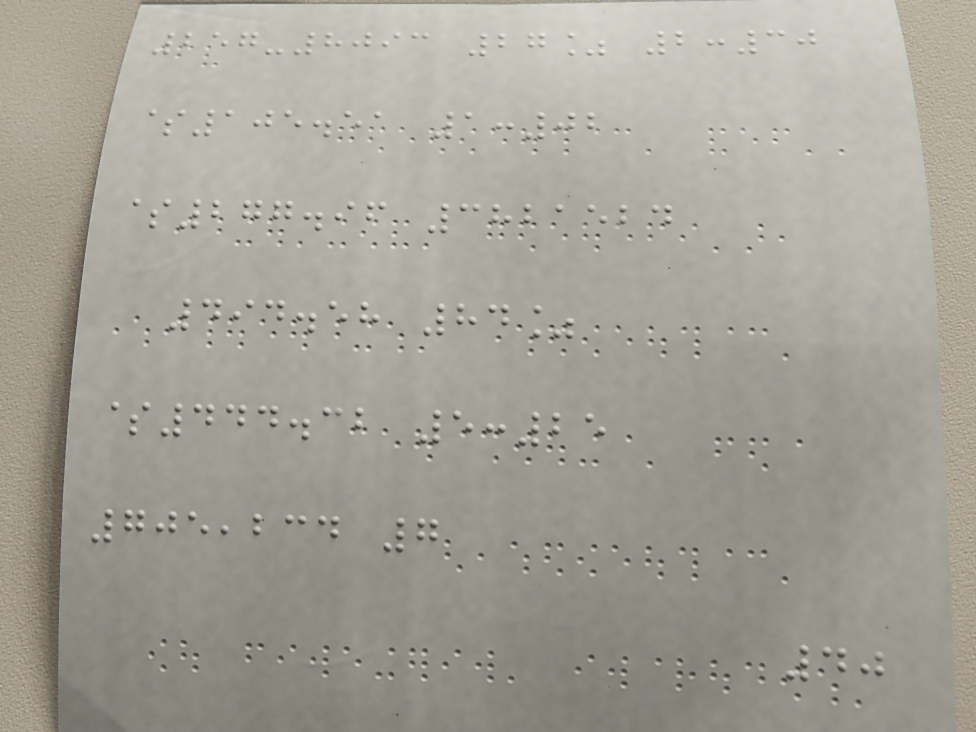257-8093 27% 2:30
$105.51 1:02
$277.96 3821524
494.58 84%
$444.32 5:25
705,234 7
40
